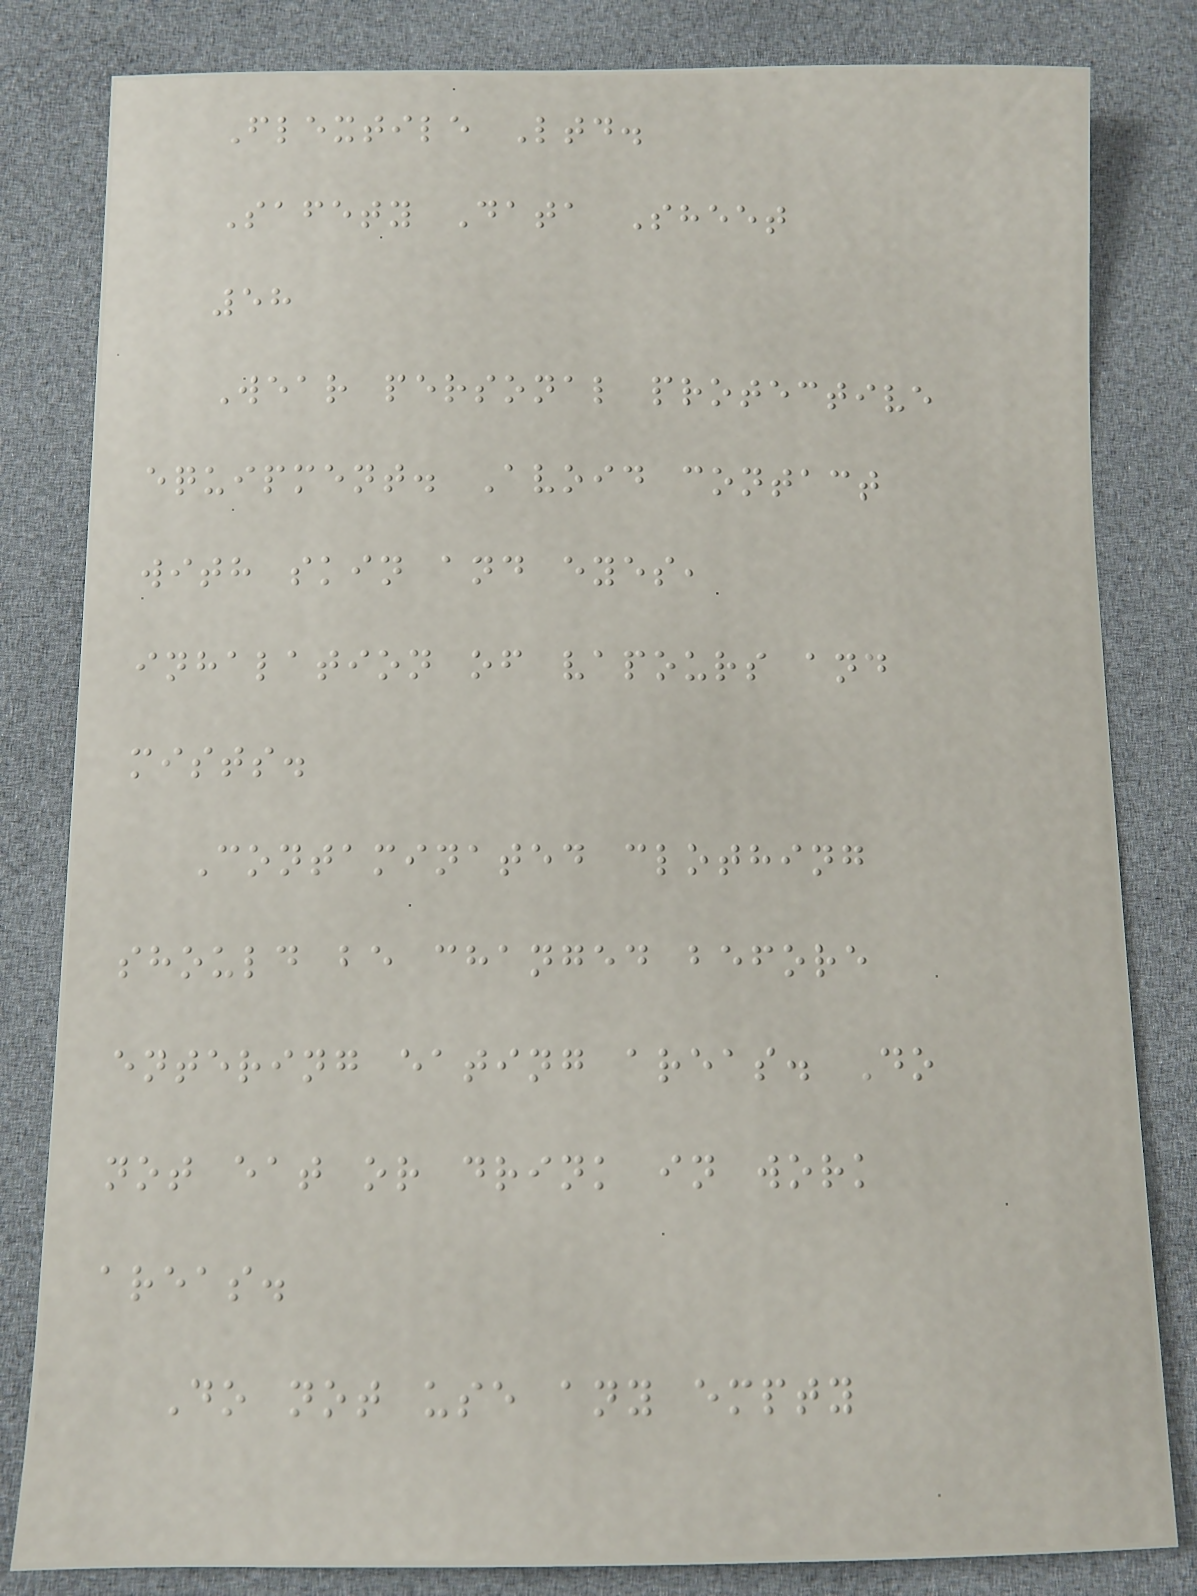Flextile Ltd.
Safety Data Sheet
58
Wear personal protective
equipment. Avoid contact
with skin and eyes,
inhalation of vapours and
mists.
Contaminated clothing
should be changed before
entering eating areas. Do
not eat or drink in work
areas.
Do not use any empty
